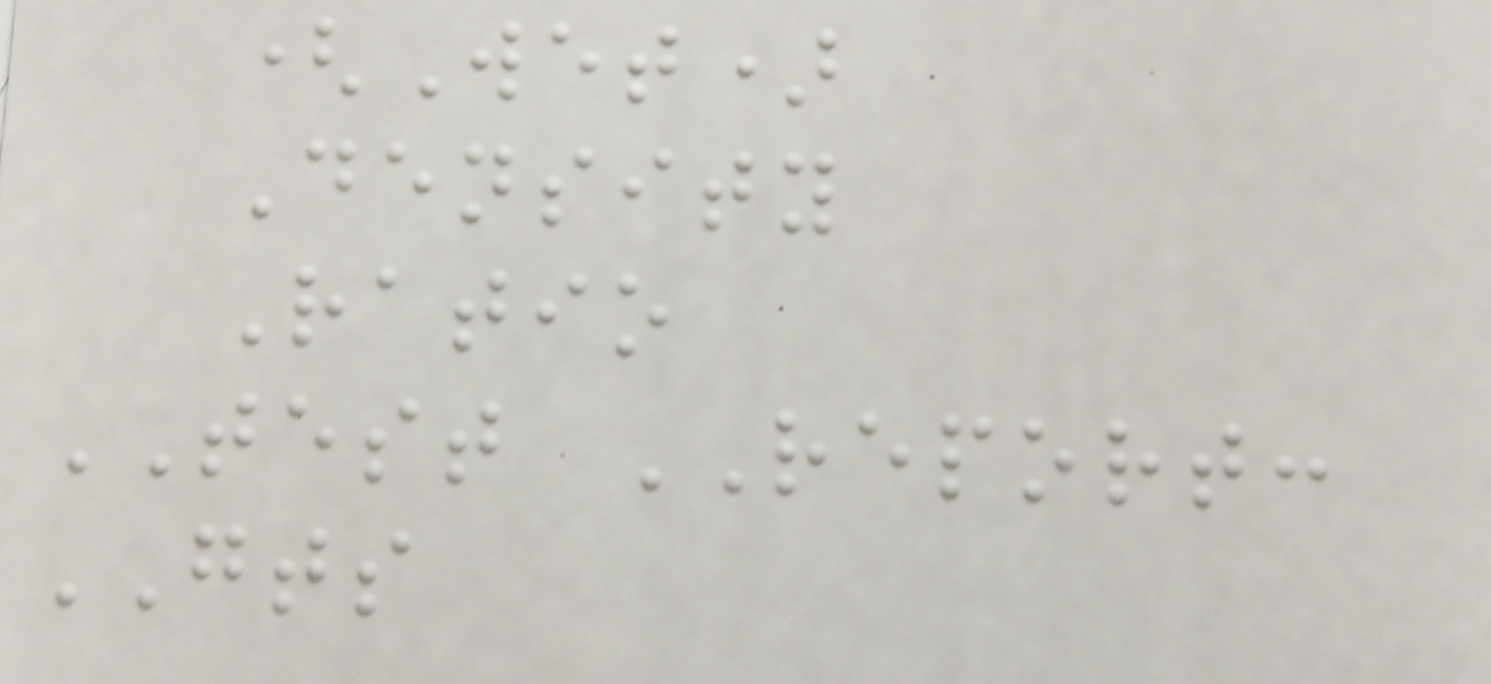(Wet)
Density
Ratio
TEST REPORT:
GTS
